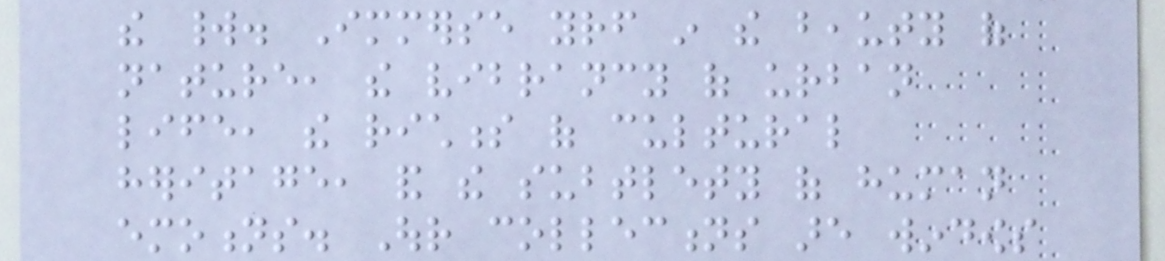the world. Immerse yourself in the beauty of
nature, the vibrancy of urban
life, the richness of cultural
heritage, and the subtlety of human
emotions. Our collections are windows
